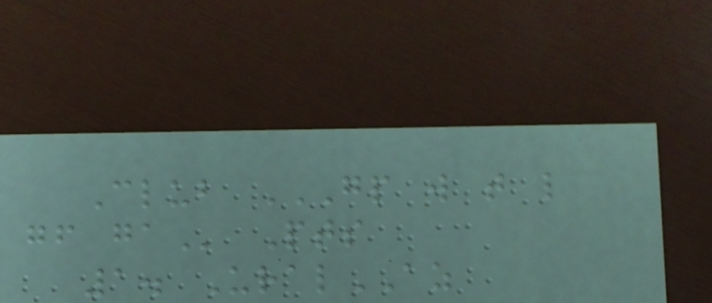Club GP W T L
GF GA Pts
1. UralAZ
